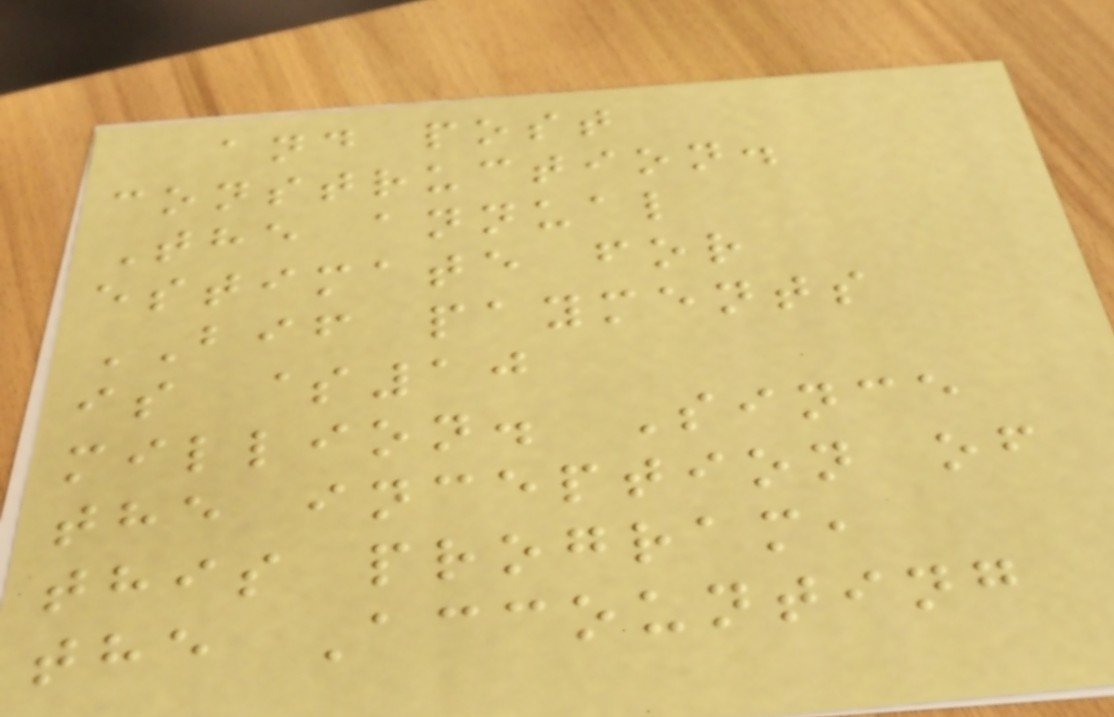and post
construction.
The annual
estimate for
BIF payments
is $10
million. Since
the inception of
this program,
the Accounting
